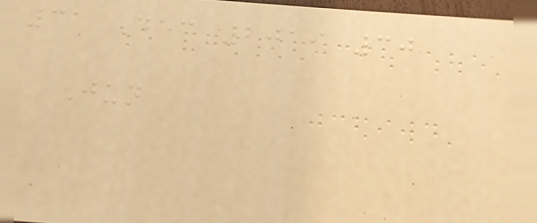31 Dec 2019 30
Jun
